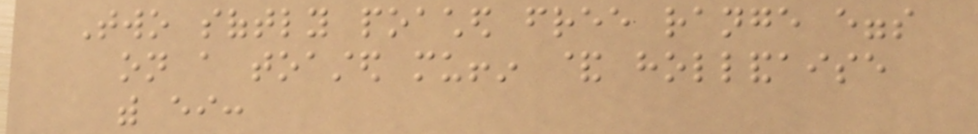Two softly poached free range eggs
on a toasted muffin & hollandaise
with either:
